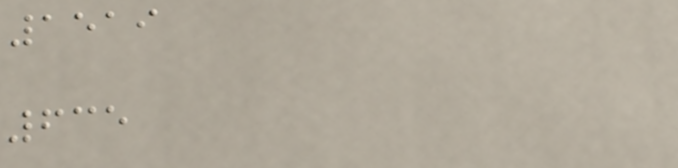1519
635
